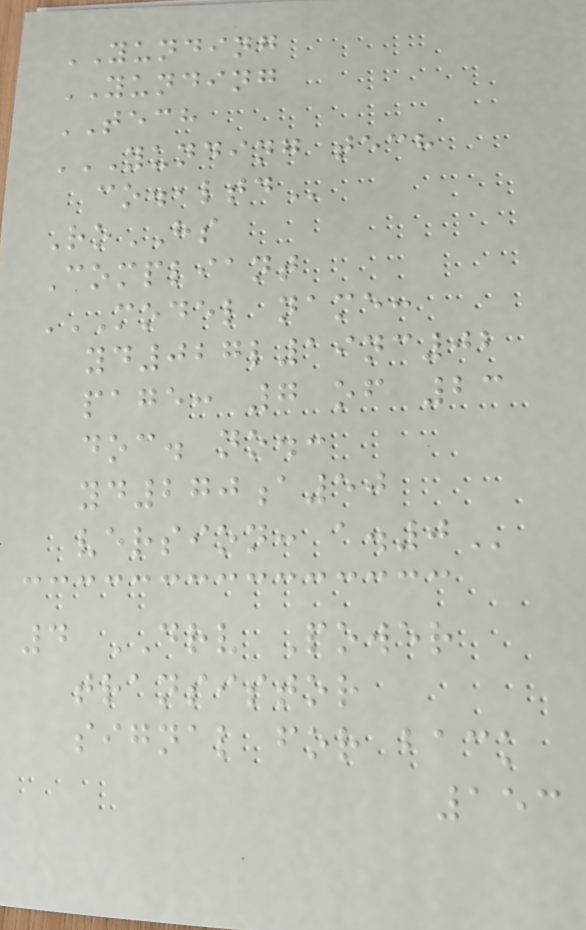YUNDING
YUNDING
TECH
YUNDING TECH
CO.,LTD
RoHS
Compliant
MODEL NAME:
YD027L19NC02
PAGE: 7 OF 23
DOC. NO.:
YD270A50
VERSION: A.0
4 DRV Power
transistor
signal for back
153
